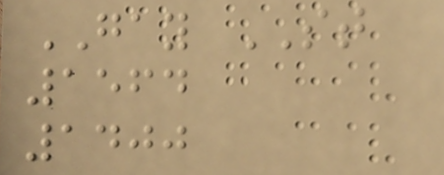GAY ST
1564
1400
